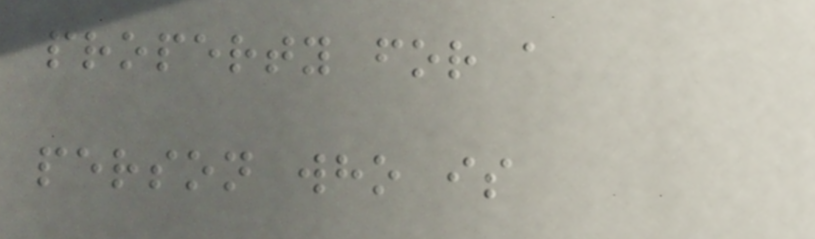property for a
person who is
